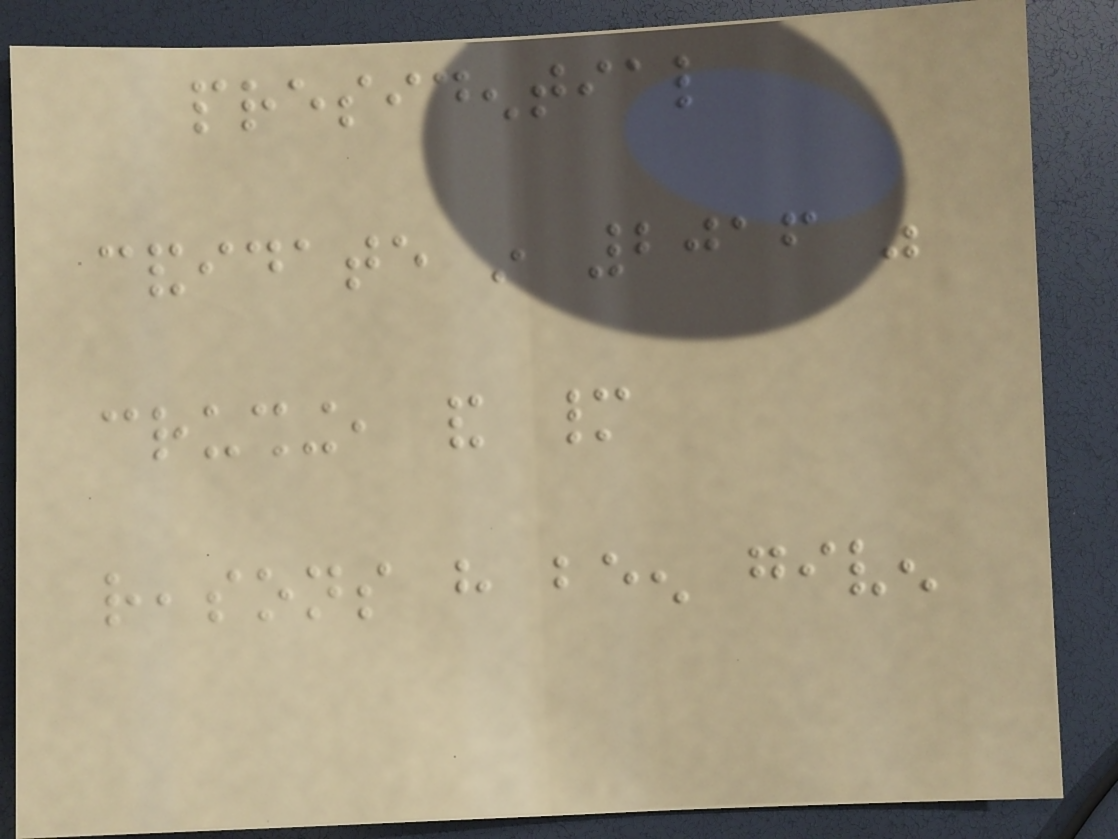presidential
candidate in 2016 was
crushing, and many
reasons have been given
